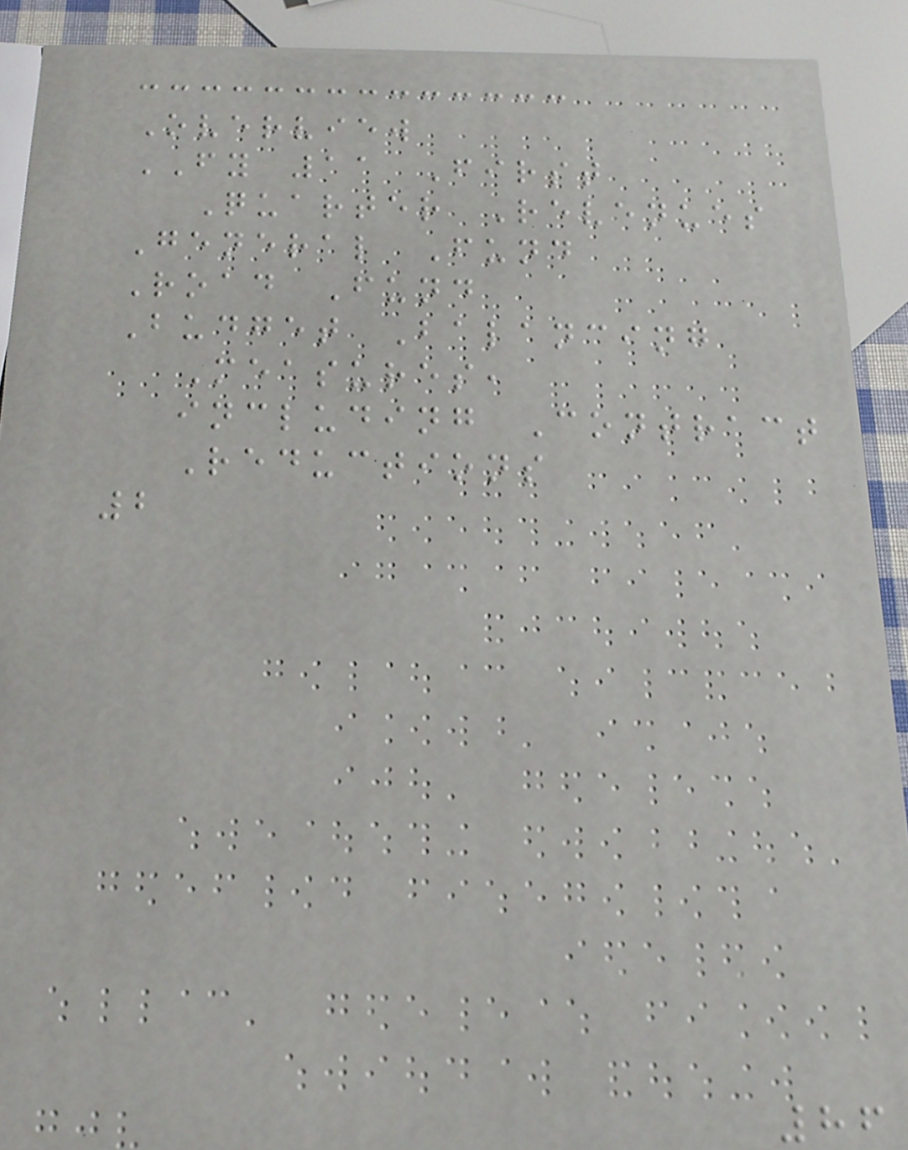Overview
FY 11 First
Quarter Revenues
General Fund
Road Fund
Budget Balancing
Measures,
including Contract
Reductions
2
86
